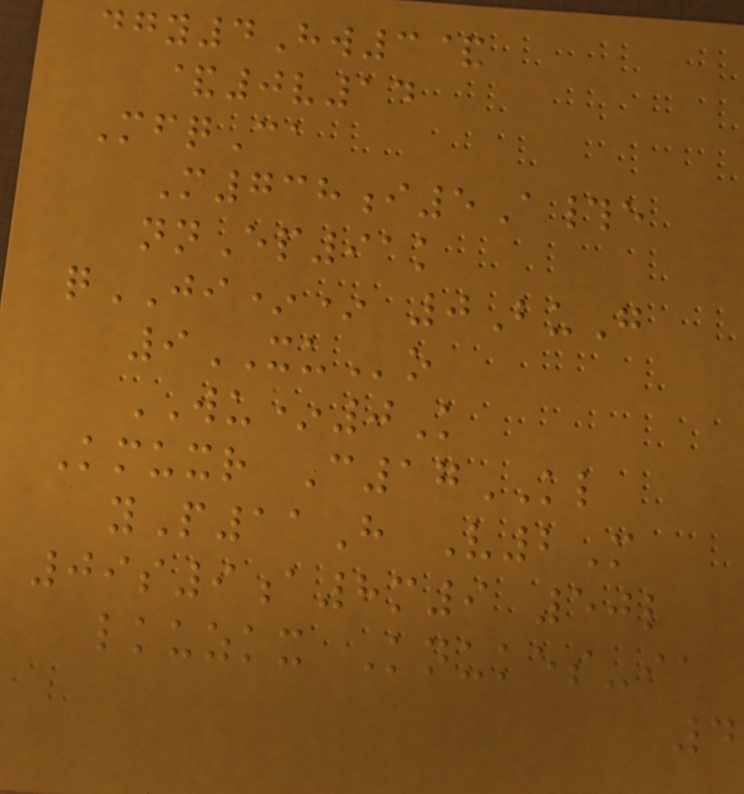dgy4Hw3&
&0v14
MfqCa
M738i5A#e
nnEp91k
qJI** 0BuG
9XUo
WU*0K
Kmuxr C17KL
yP11H V2M
09s9a8m9 50l
lkuzkx Knukes-ia
4
